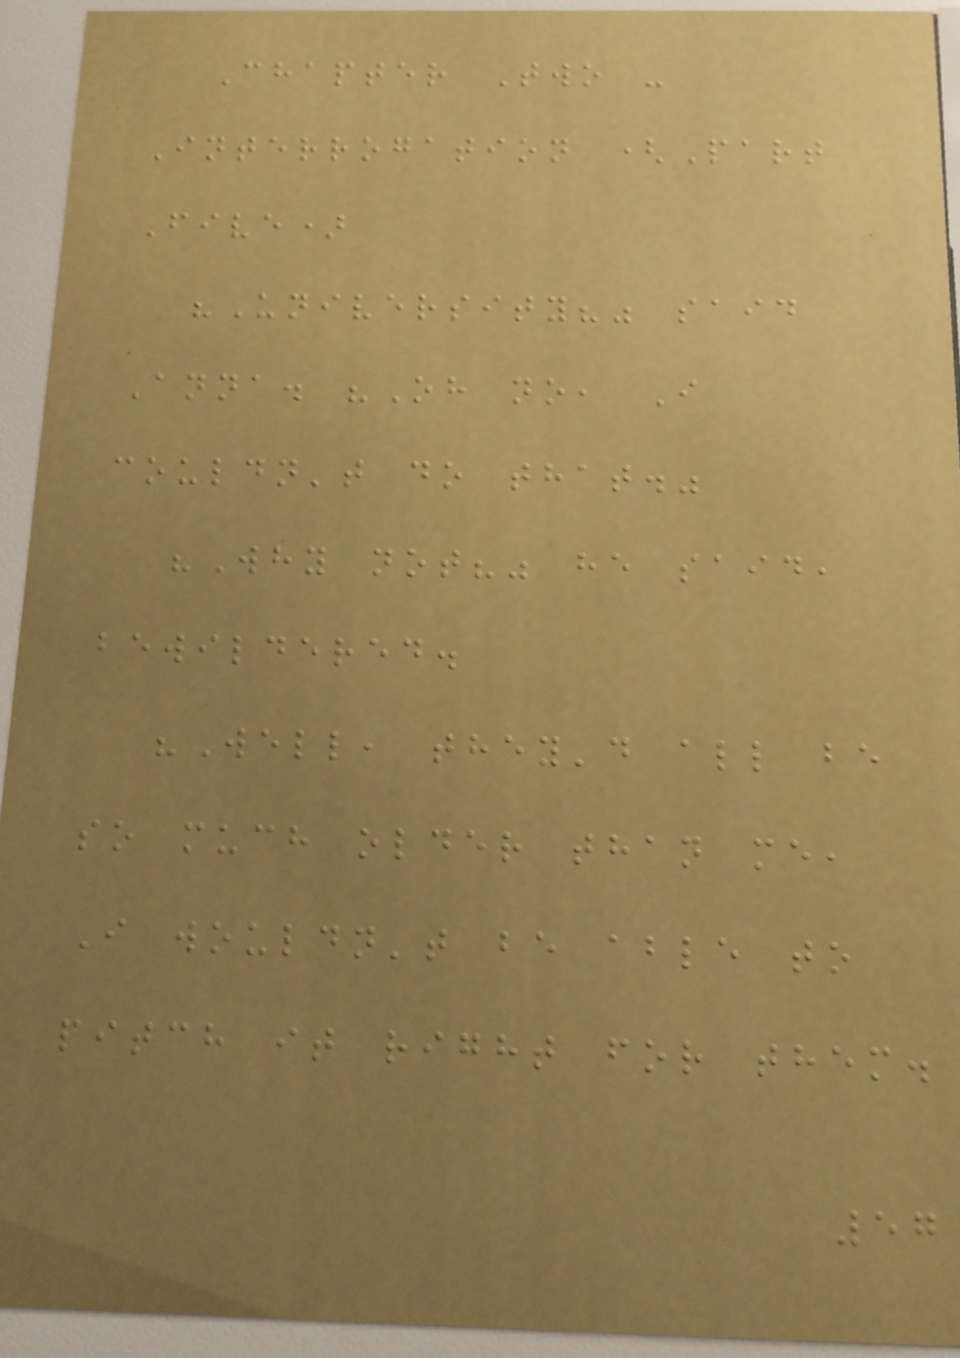Chapter Two -
Interrogation (Part
Five)
"University?" said
Anna. "Oh no, I
couldn't do that."
"Why not?" he said,
bewildered.
"Well, they'd all be
so much older than me,
I wouldn't be able to
pitch it right for them.
57
